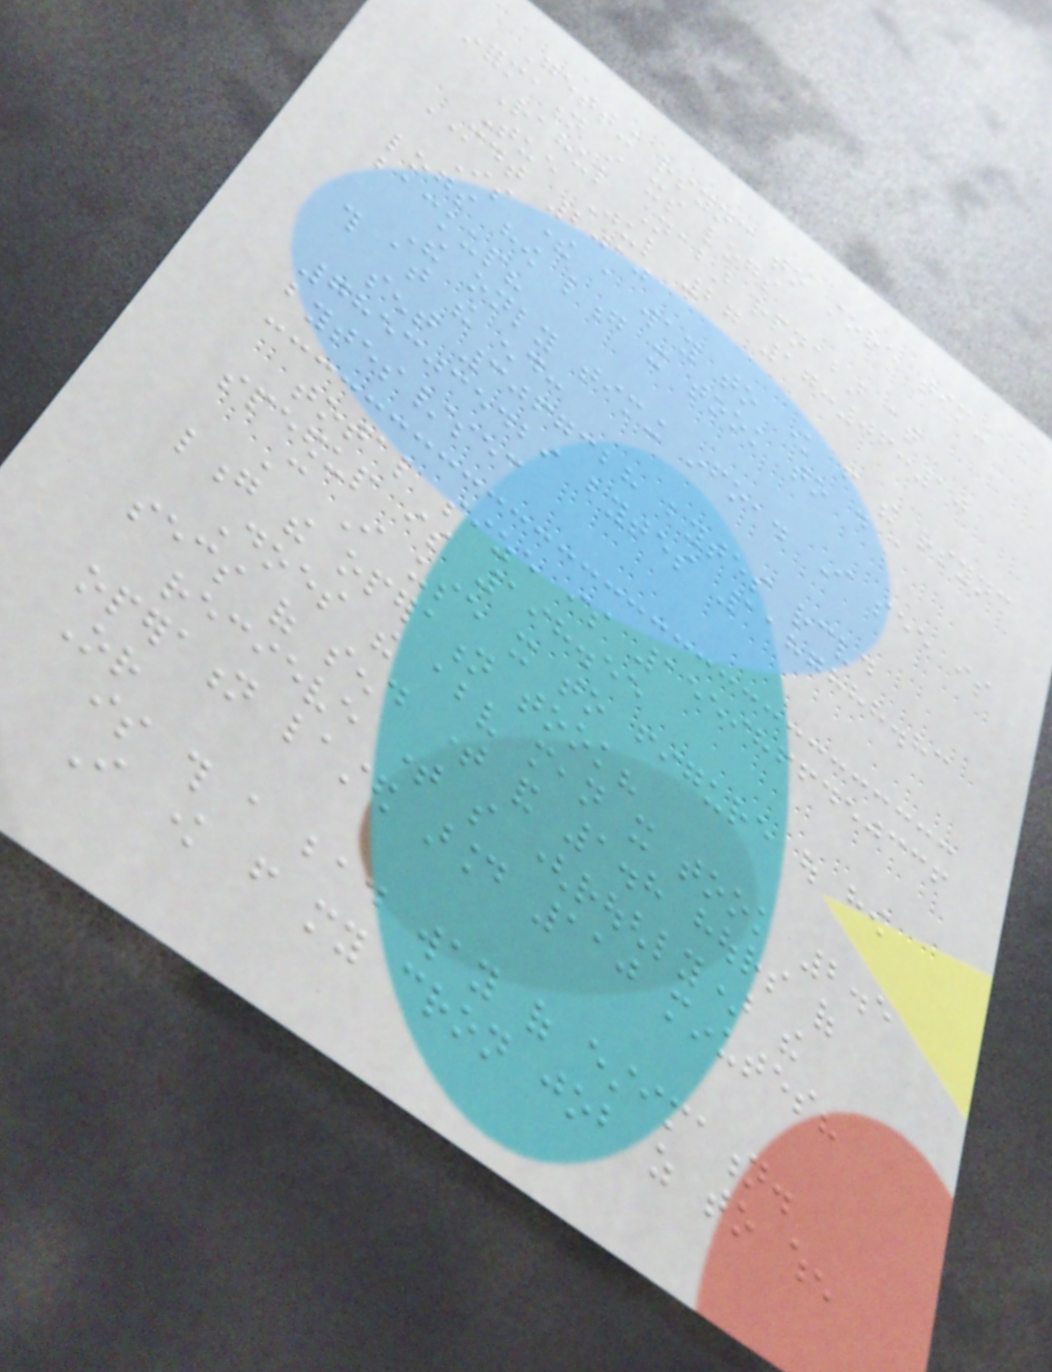Getting rsync to store timing
information in its logs
Rahul Nabar rpnabar at
Tue Jul 27 17:06:10
MDT 2010
Is there a way to know from the rsync
logs how long it took to do a
backup?
The only timing info,. I see is
this at the end:
sent 3067328 bytes received
7853035429 bytes 1187888.83
bytes/sec
total size is 1559866450336
speedup is 198.55
Can I use it to figure out how
long the operation took?
Does the above mean it took 2.5
secs of send time and 1.8 hours of
recieve time so (roughly) the
operation lasted around 110 minutes?
Or
is this a bad way of estimation.
I know from my cron job as to when
